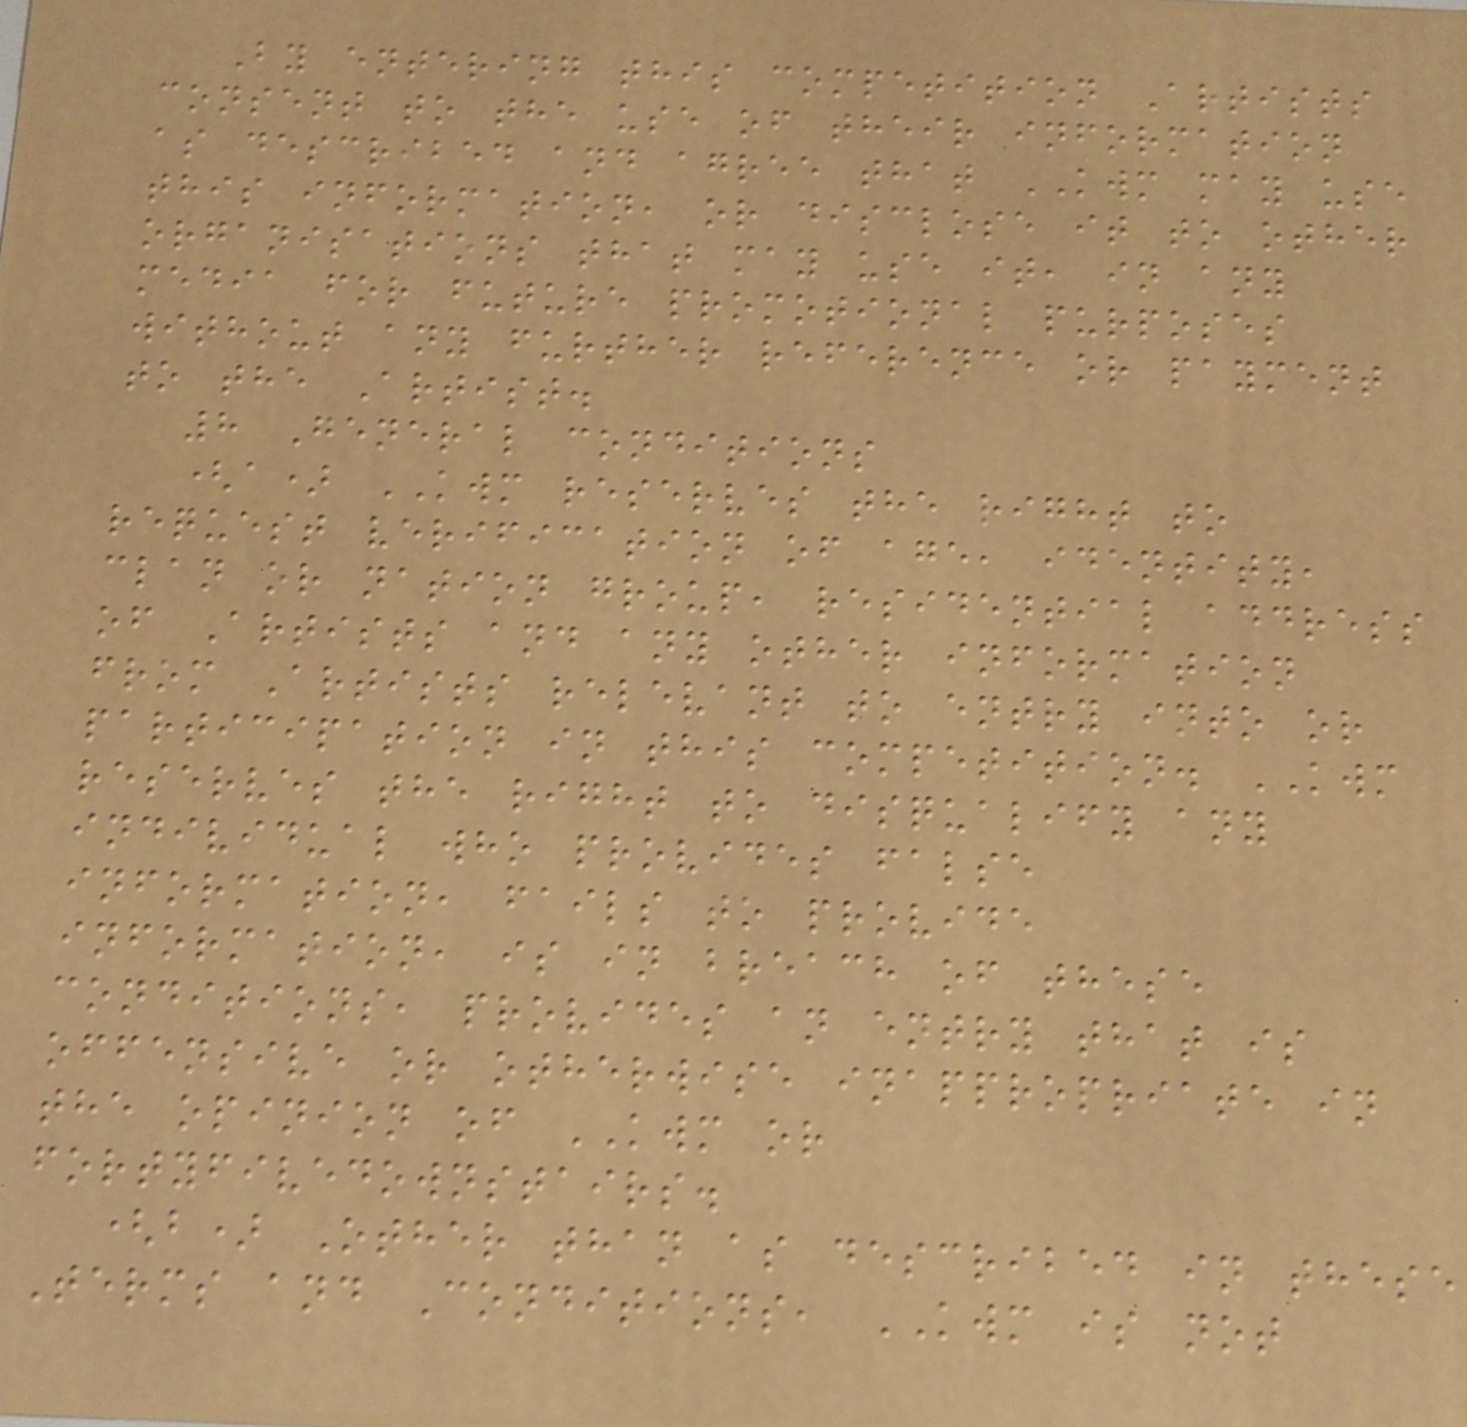By entering this competition Artists
consent to the use of their information
as described and agree that KWM may use
this information, or disclose it to other
organisations that may use it, in any
media for future promotional purposes
without any further reference or payment
to the Artist.
8 General conditions
(a) KWM reserves the right to
request verification of age, identity,
clan or nation group, residential address
of Artists and any other information
from Artists relevant to entry into or
participation in this competition. KWM
reserves the right to disqualify any
individual who provides false
information, fails to provide
information, is in breach of these
conditions, provides an entry that is
offensive or otherwise inappropriate in
the opinion of KWM or
fortyfivedownstairs.
(b) Other than as described in these
Terms and Conditions, KWM is not
